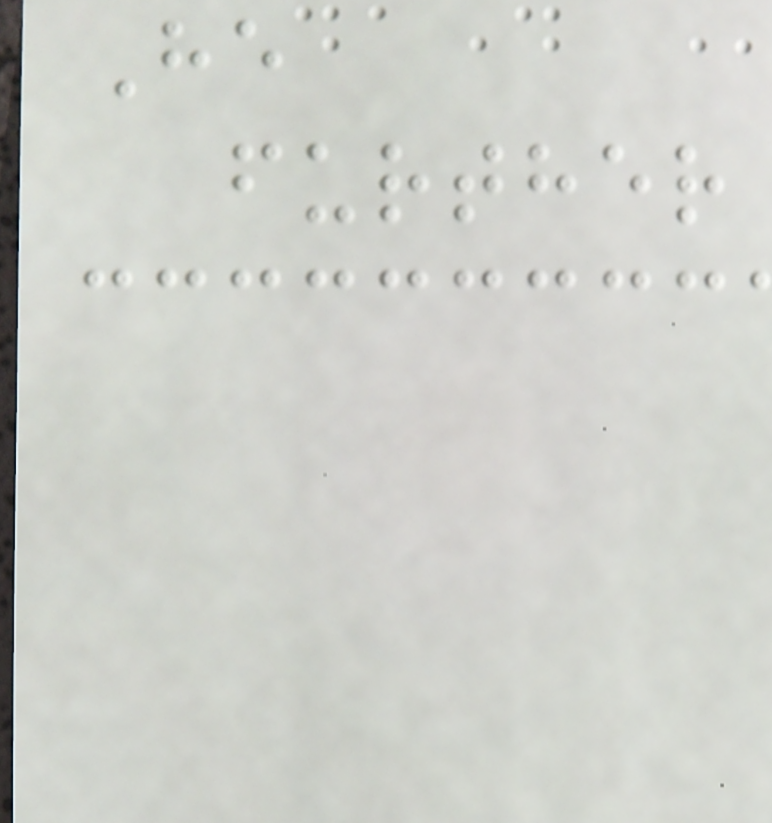He
further
